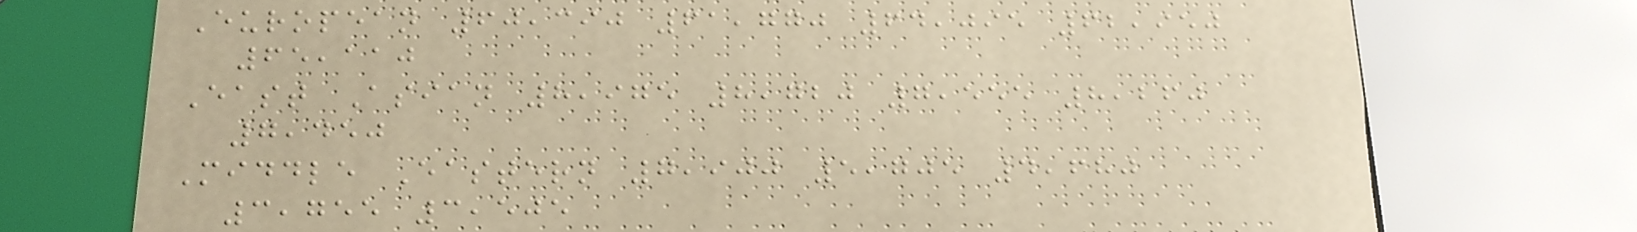European 60,390 61,770 64,095 62,950
65,110
East Asian 8,975 8,720 7,555 8,260
7,450
Middle Eastern 7,900 5,705 4,680
3,755 3,505
